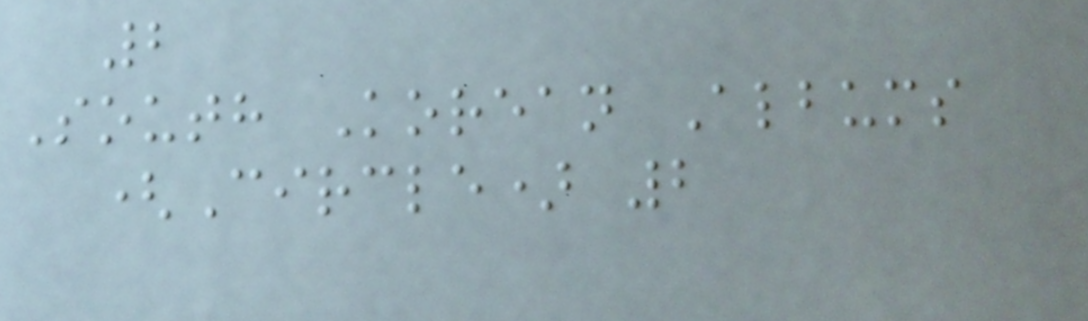2
South Korean Albums
(Circle) 2
